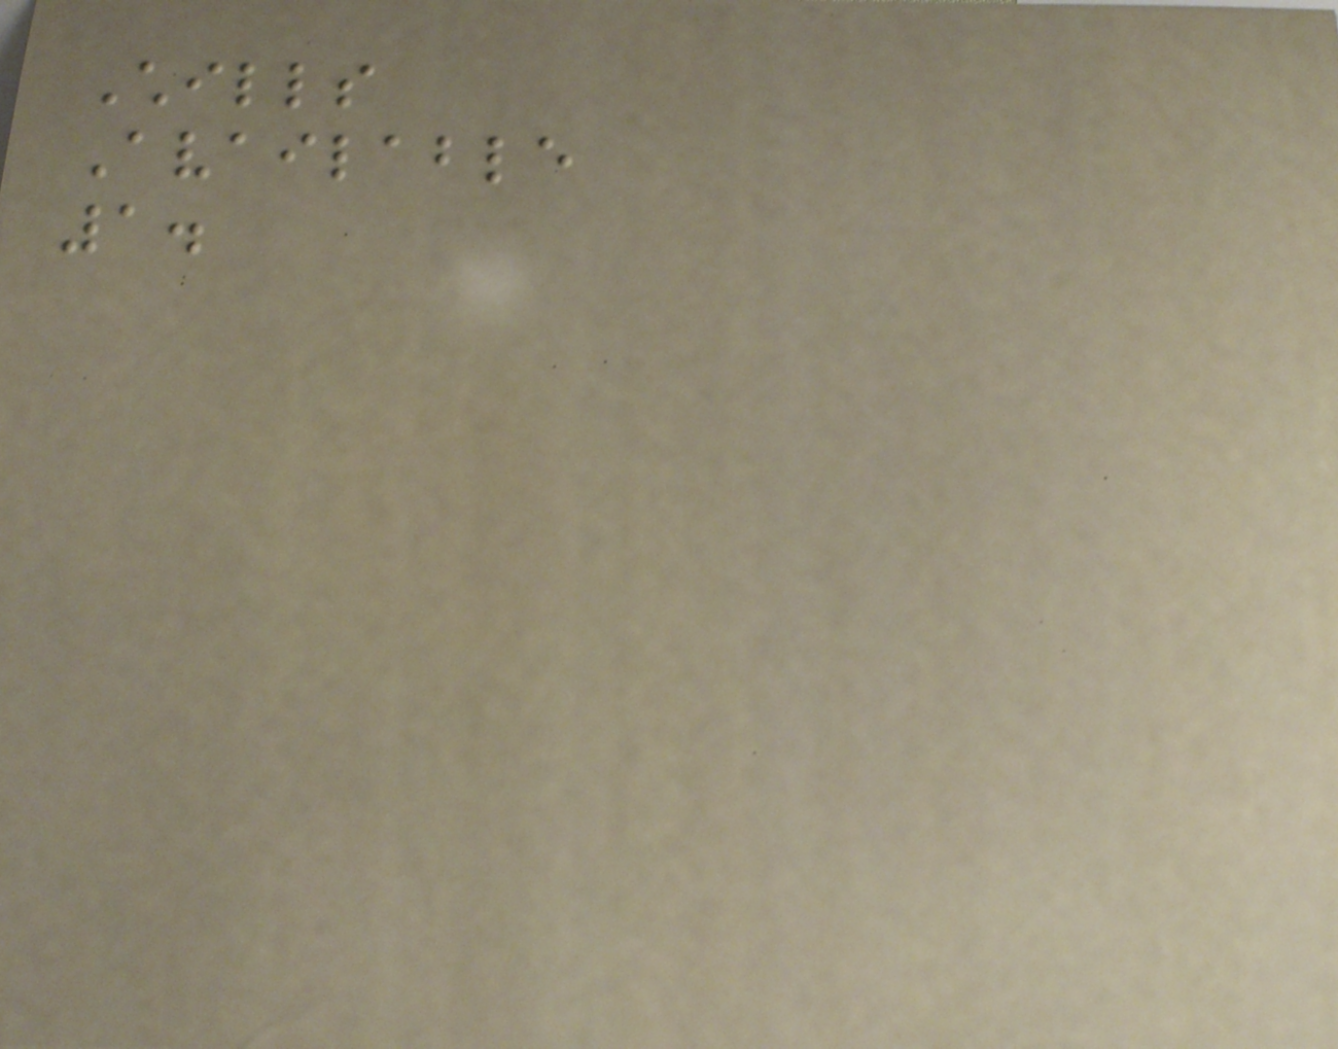Chills
Available
1.
